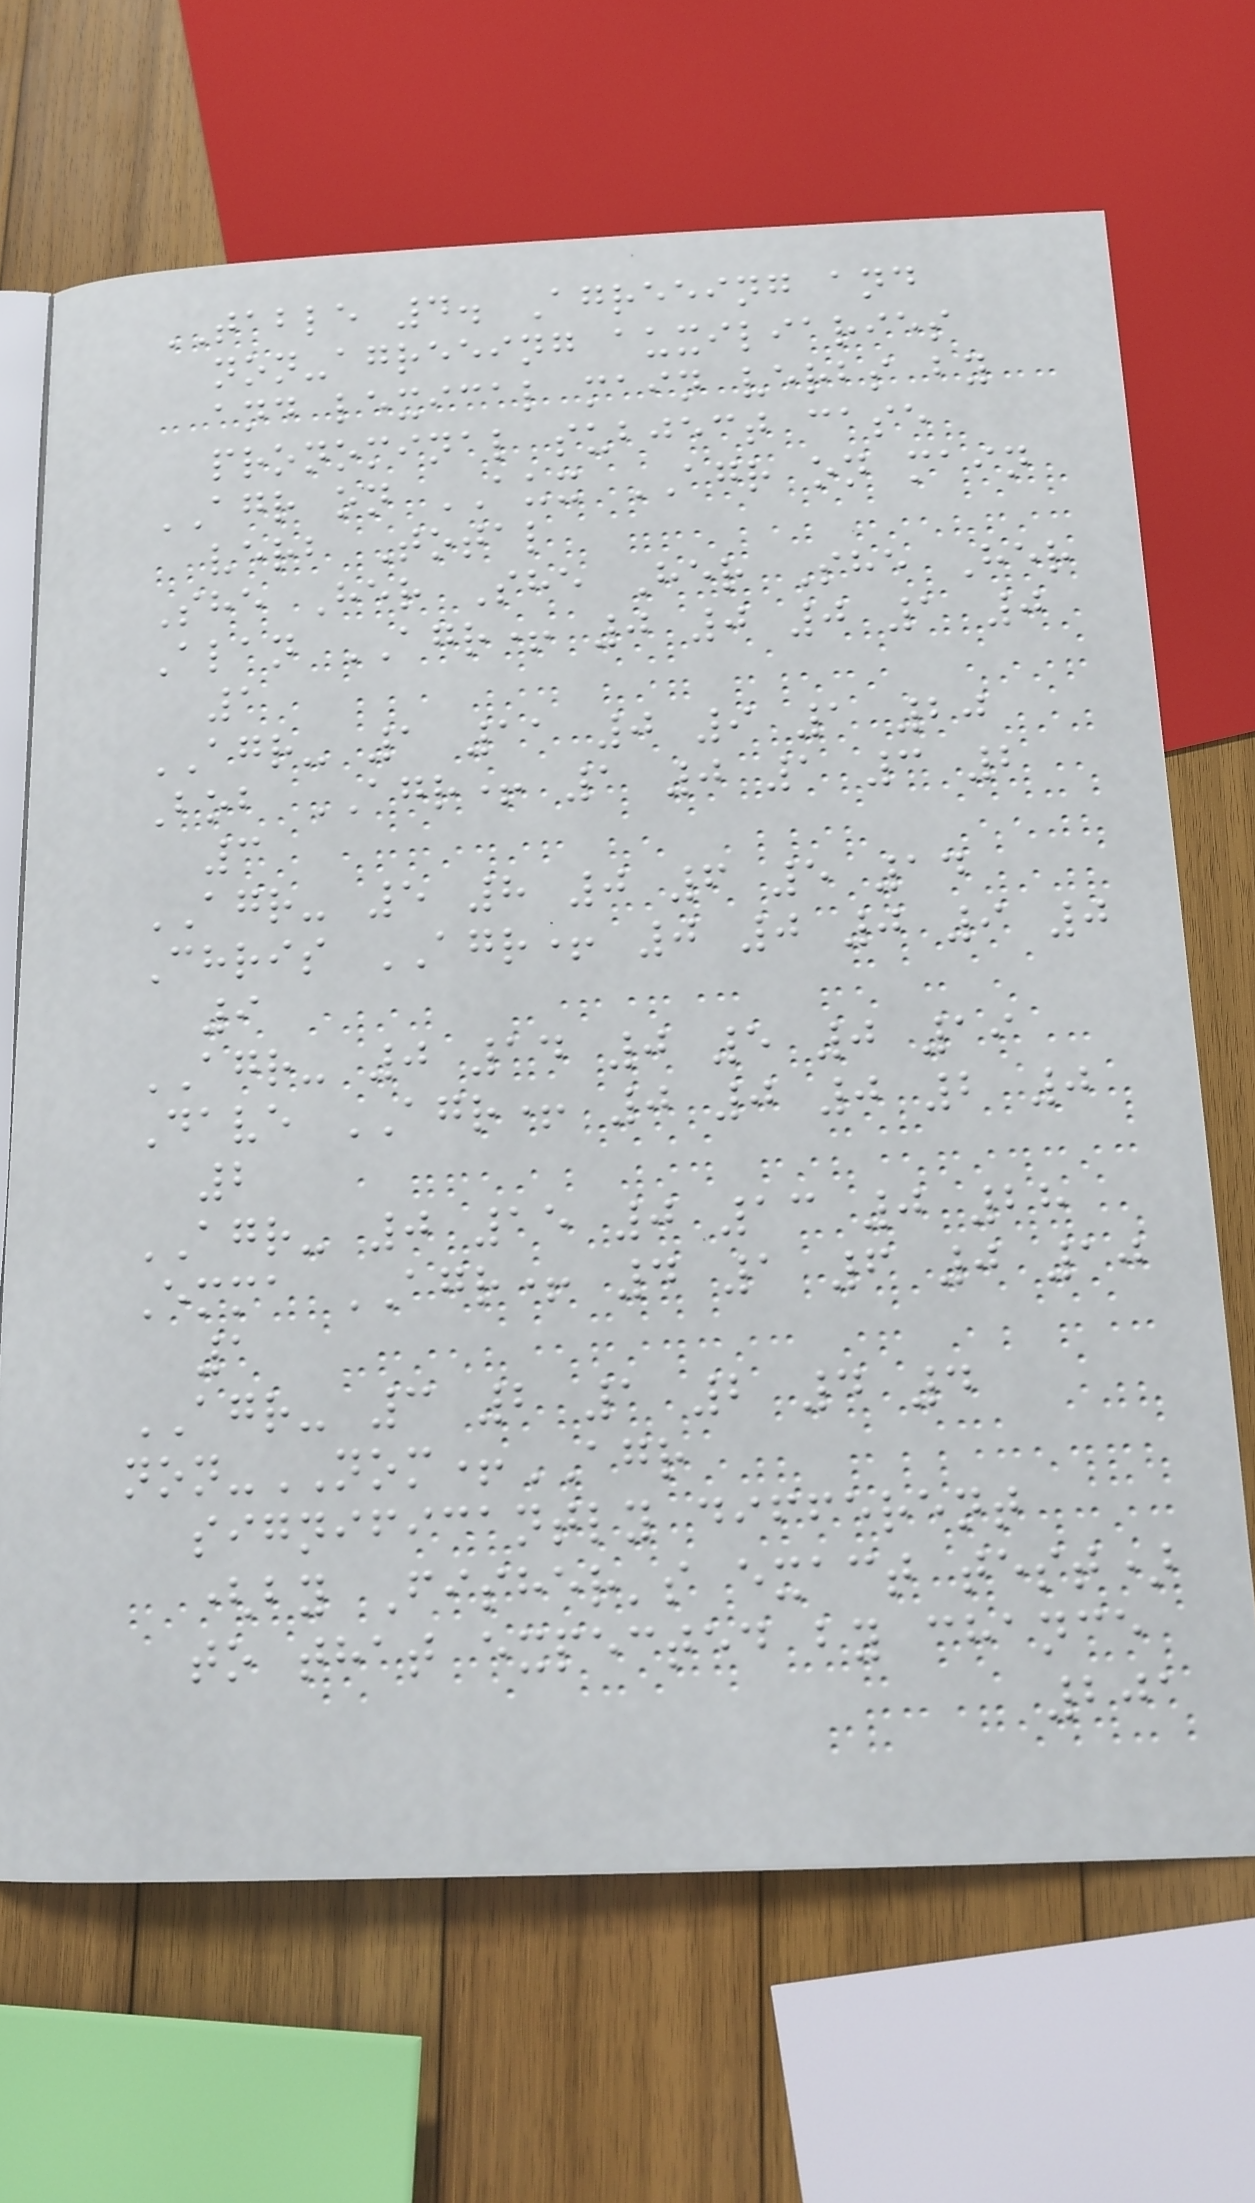TABLE 4. Agreeing and
non-agreeing auxiliaries
and lexical main verbs by
pronominal subject case
AGR on AUX AGR on main
verb Total
She Her She Her She Her
Alan AGR+ 0 0 0 1 0
1
AGR- 1 11 0 9 1 20
Bob AGR+ 1 0 1 3 2
3
AGR- 5 8 0 6 5 14
Chris AGR+ 0 0 0 9 0
9
AGR- 0 14 0 5 0 19
Dave AGR+ 0 0 0 2 0
2
AGR- 0 15 0 13 0 28
Emma AGR+ 4 1 6 0 10
1
AGR- 3 2 1 2 4 4
non-NOM+AGR
significantly different
(by Fisher's exact test)
to that expected by chance
201
